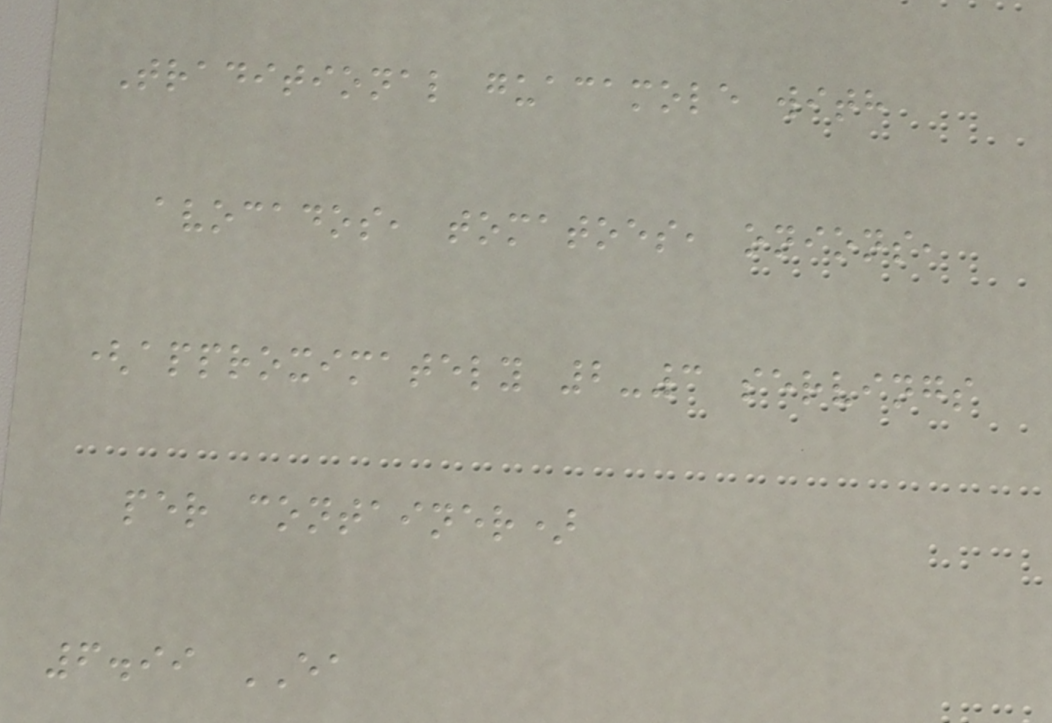Traditional guacamole with
avocados, tomatoes, onions,
(approximately 2-3 servings
per container)
6.99 EA
